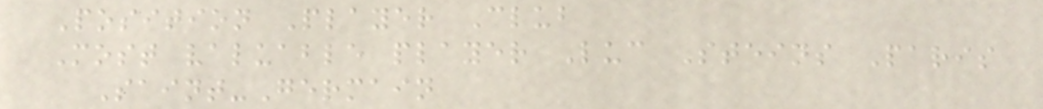Position Player Club
Most valuable player Luc Steins Paris
Saint-Germain
